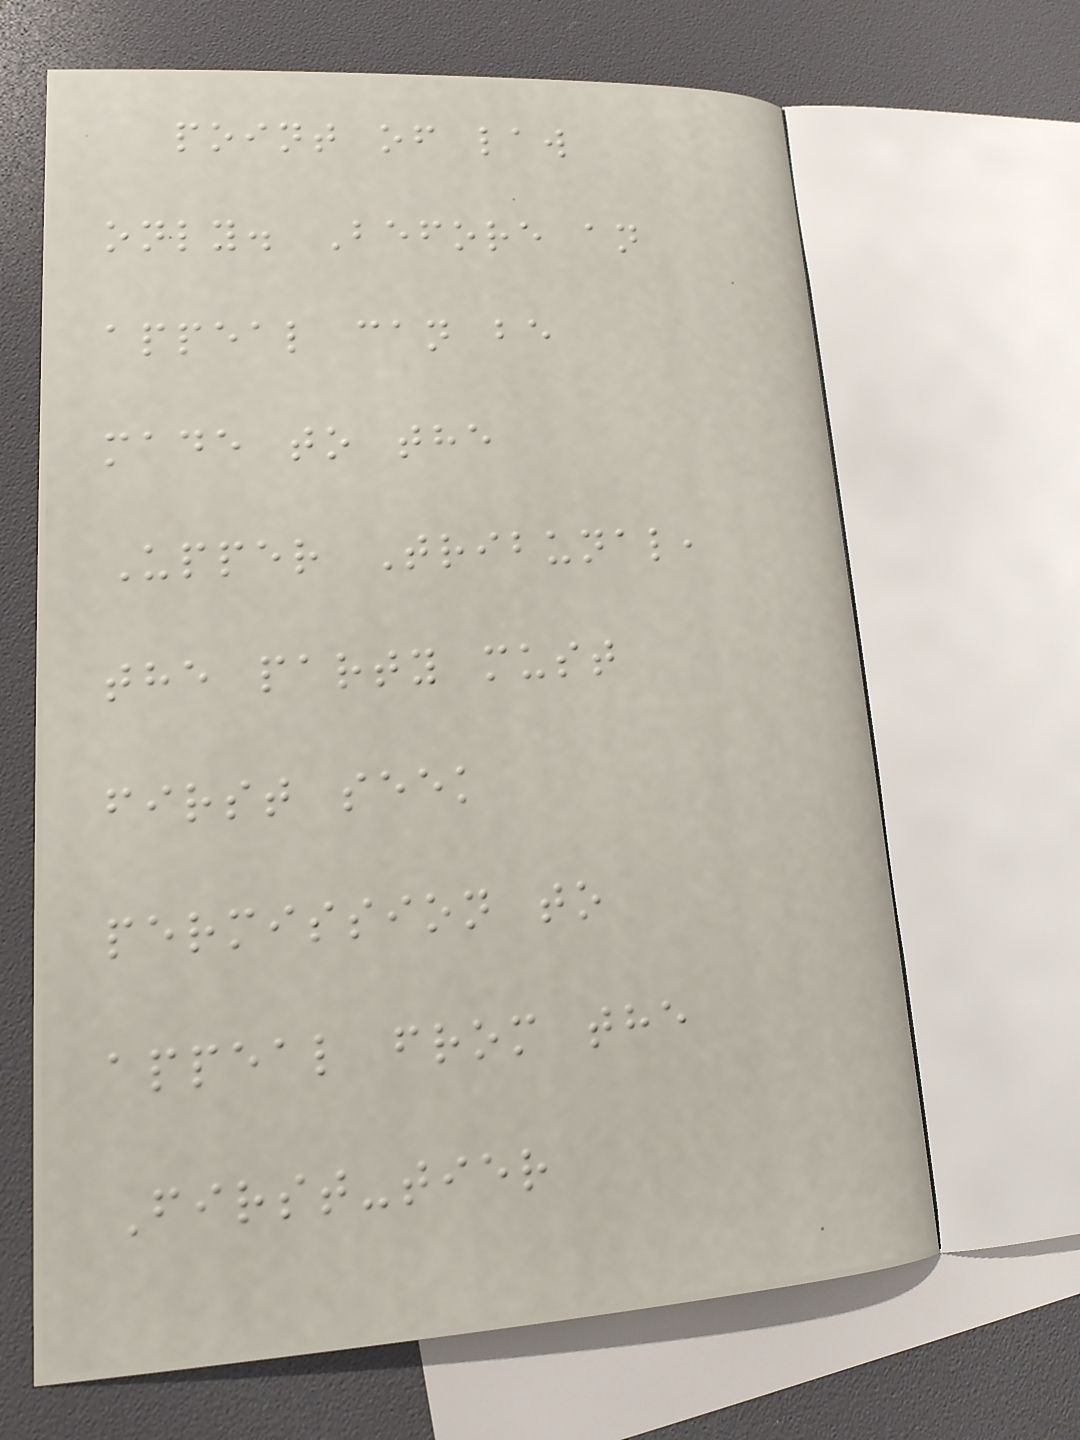point of law
only. Before an
appeal can be
made to the
Upper Tribunal,
the party must
first seek
permission to
appeal from the
First-tier
